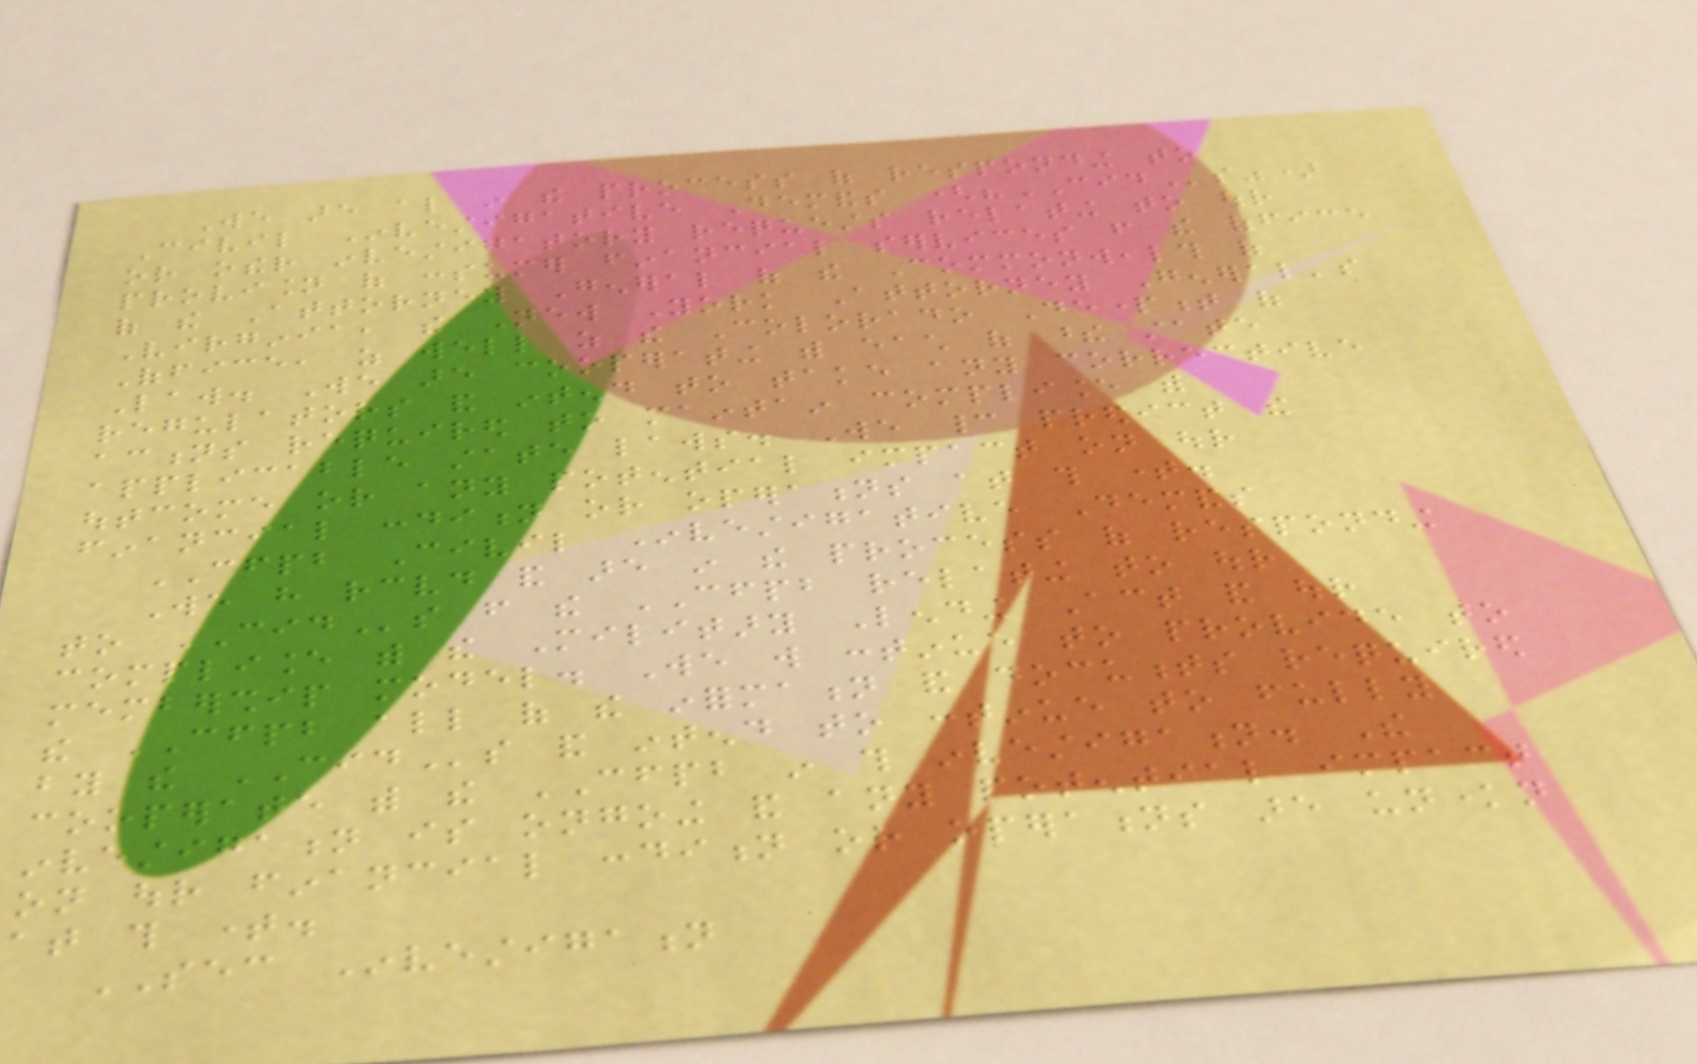We are also in the process of responding to
Civil Investigative Demands ("CIDs")
or other investigatory requests relating to our
provision of consumer financial services from the office
of the Attorney General of the Commonwealth of
Virginia, the New York Attorney General's
Office, as well as the Colorado Department of
Law. We are cooperating with each of these state
regulators and intend to take any corrective
actions required to maintain compliance with
applicable state laws. We cannot predict the
outcome or any potential impact on our
financial condition or operations at this time.
CFPB Civil Investigative Demands
We have received and are in the process of responding
to CIDs from the CFPB relating to our
compliance with the Military Lending Act and our
membership model. We will continue to provide to
the CFPB all of the information and documents required
by the CIDs and intend to continue to fully
cooperate with the CFPB in this investigation. The
investigation is ongoing and any potential impact
on our financial condition or operations are unknown
at this time.
SEC Investigation
